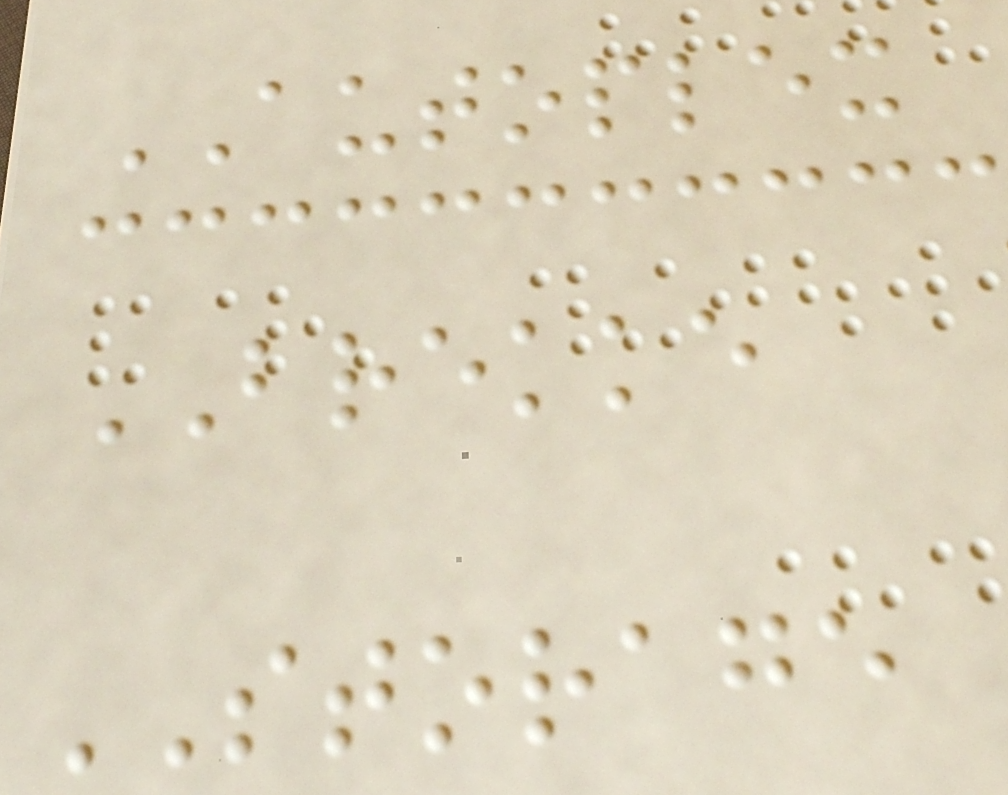AUTOPLEX
BREKKE
STORAGE
